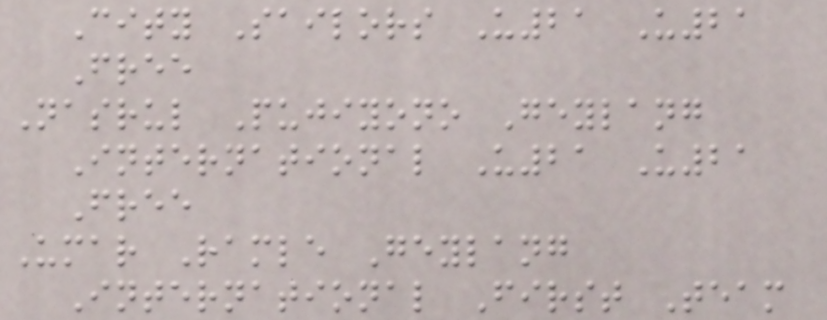City Sailors U21 U21
Free
Nasrul Pujiyono Geylang
International U21 U21
Free
Umar Ramle Geylang
International First Team
